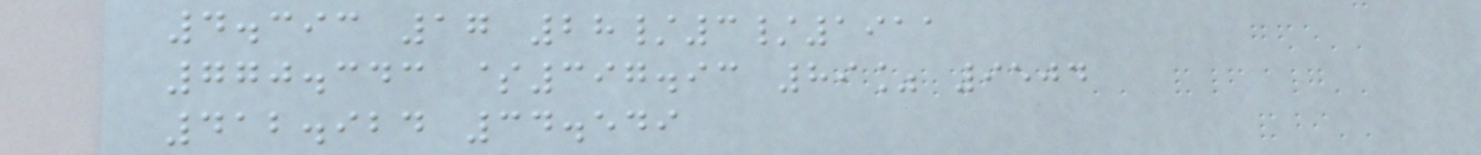4.393 17 28/3/1911
770.343 $397.93 89% 9504
412.924 34.549
